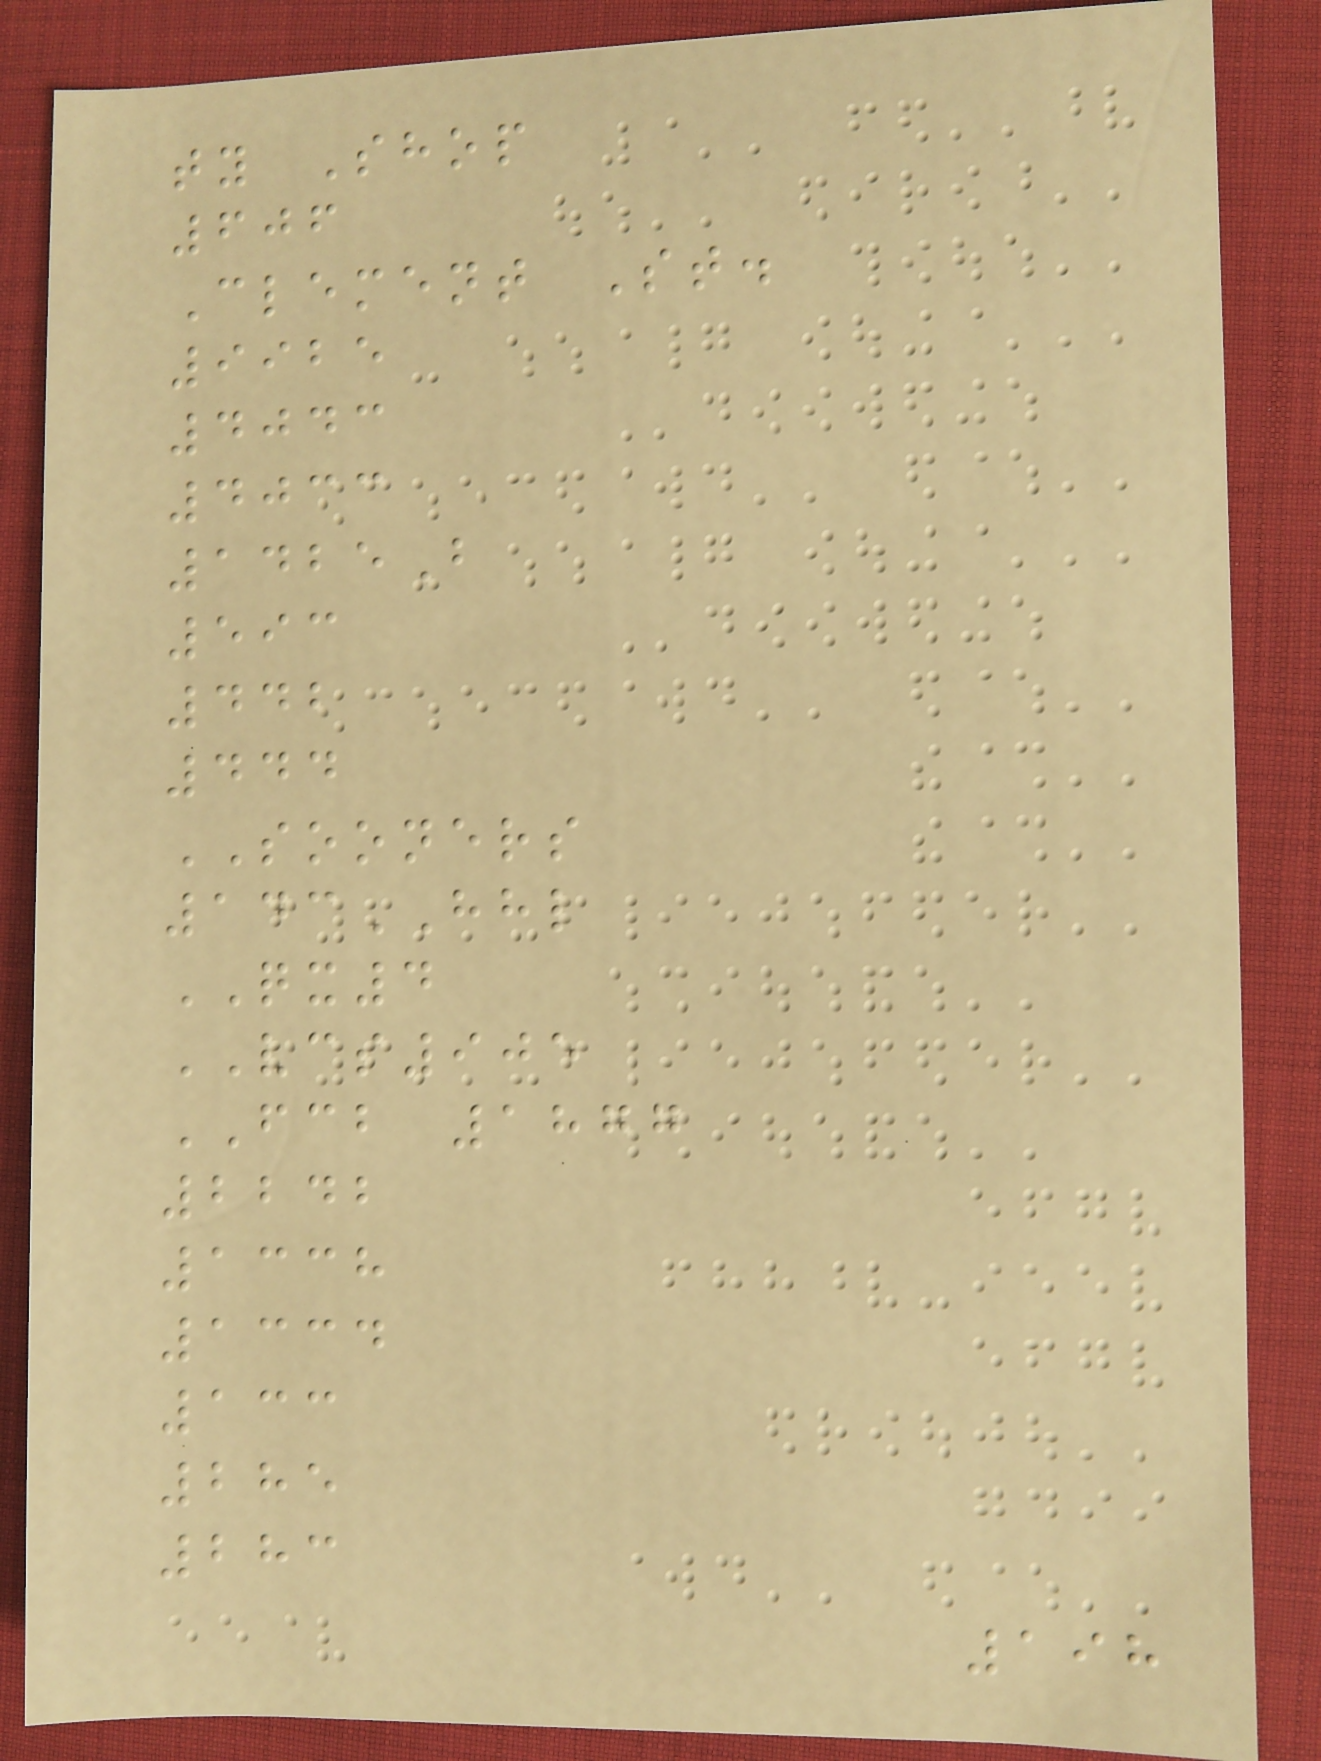ty Shop
606
Clement St.
9925
4043
4033
1425B
593
442
444
SOONERS
143HHL
QX4
VCS905
FCB 1877
2242
1338
1334
133
285
283
198
